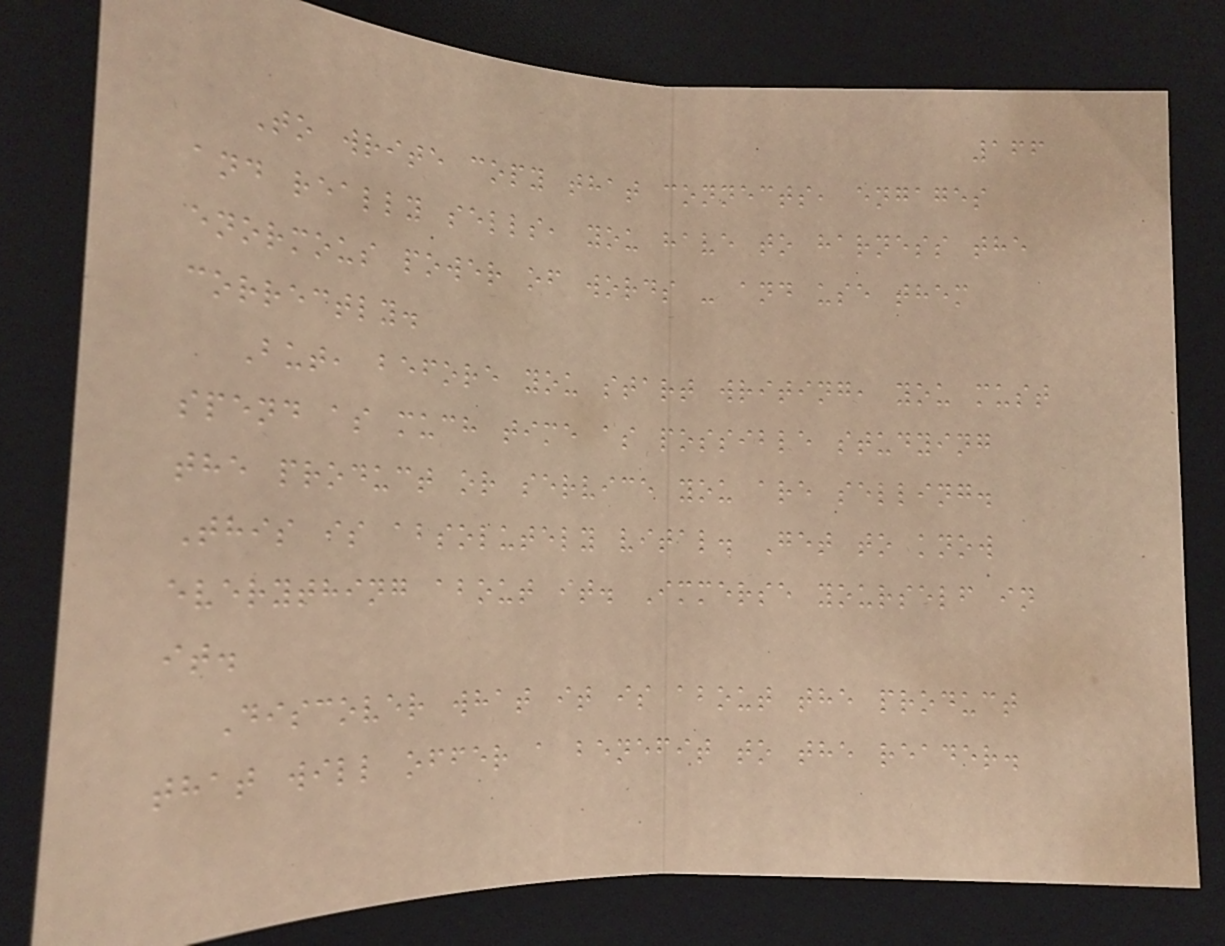166
To write copy that connects, engages
and really sells, you have to harness the
enormous power of words - and use them
correctly.
But, before you start writing, you must
spend as much time as possible studying
the product or service you are selling.
This is absolutely vital. Get to know
everything about it. Immerse yourself in
it.
Discover what it is about the product
that will offer a benefit to the reader.
